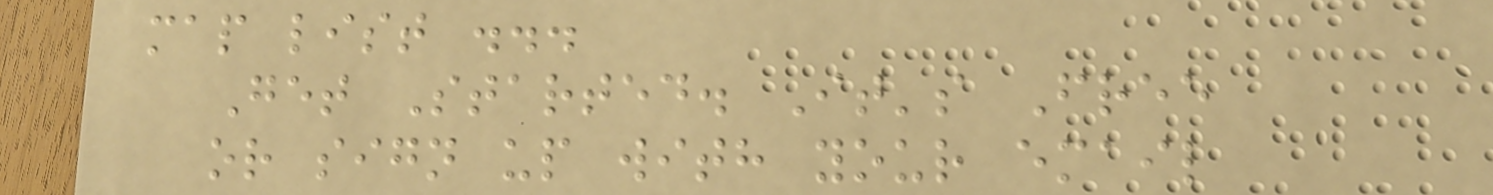map list ...
Get Started. It's Free
or sign up with your email
